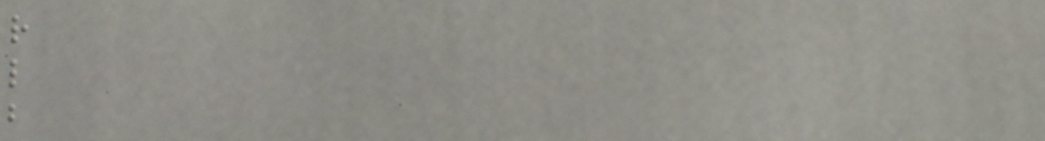r
l
b
